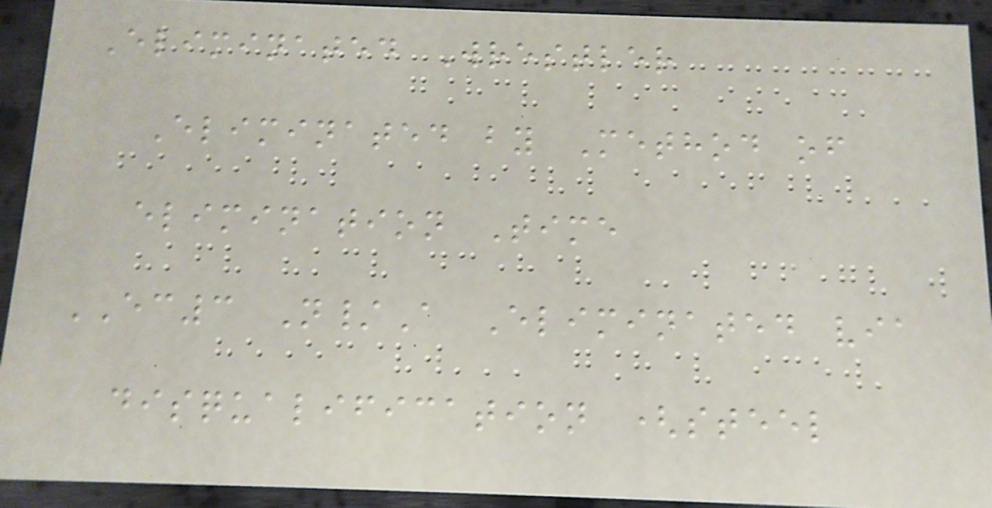Eliminated Wrestler
Eliminated by Method of
elimination Time
EC3 N/A Eliminated via
disqualification (steel
